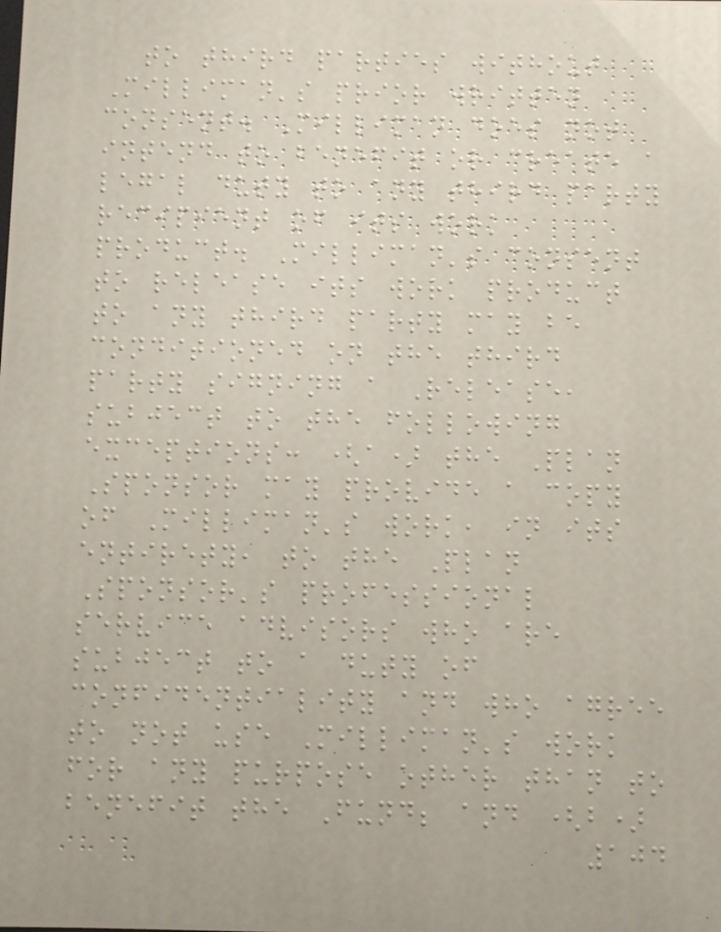to third parties without
Milliman's prior written
consent. Milliman does not
intend to benefit or create a
legal duty to any third party
recipient of its work
product. Milliman's consent
to release its work product
to any third party may be
conditioned on the third
party signing a Release,
subject to the following
exceptions: (a) the Plan
Sponsor may provide a copy
of Milliman's work, in its
entirety, to the Plan
Sponsor's professional
service advisors who are
subject to a duty of
confidentiality and who agree
to not use Milliman's work
for any purpose other than to
benefit the Fund; and (b)
104
